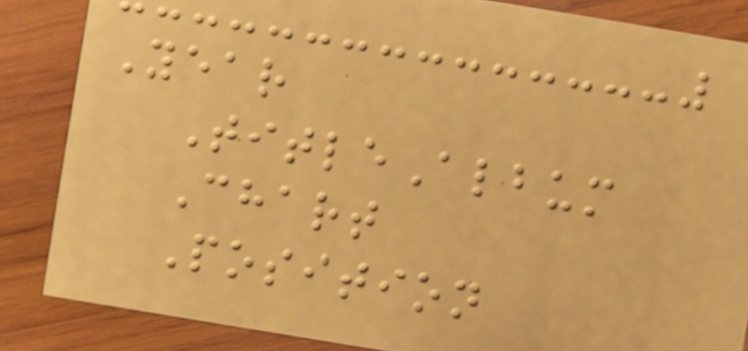Year
TitleAlbum
Chart
Position
